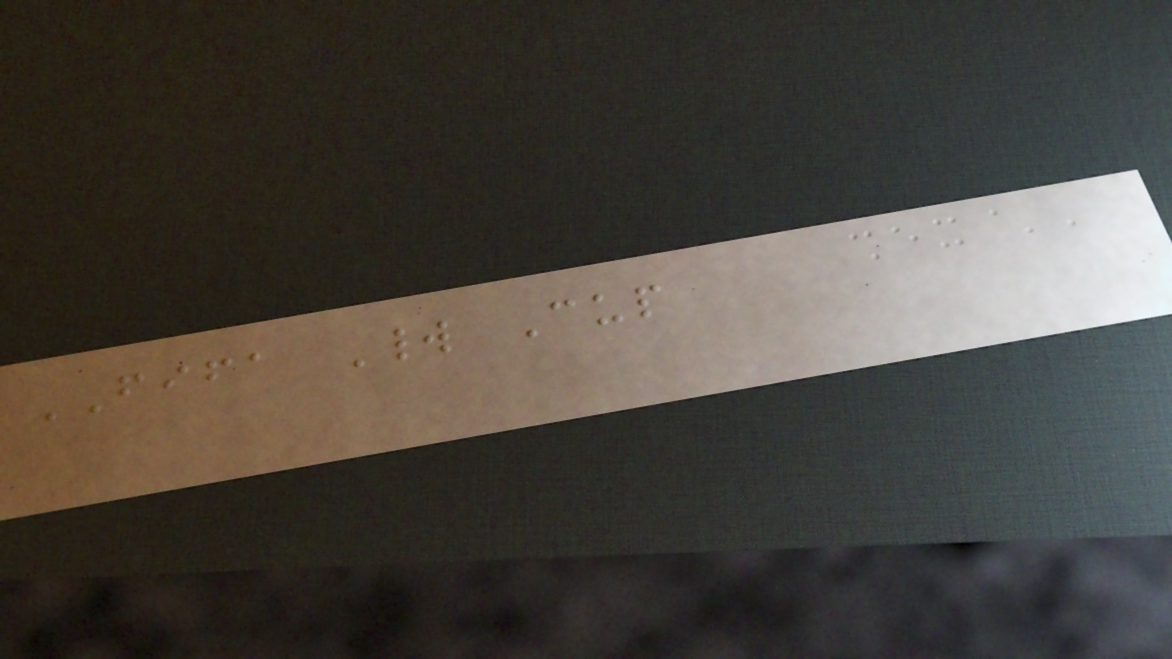FIFA World Cup
